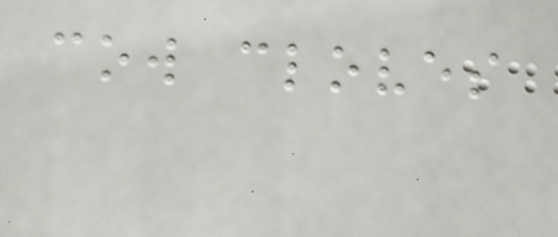cow cloves
